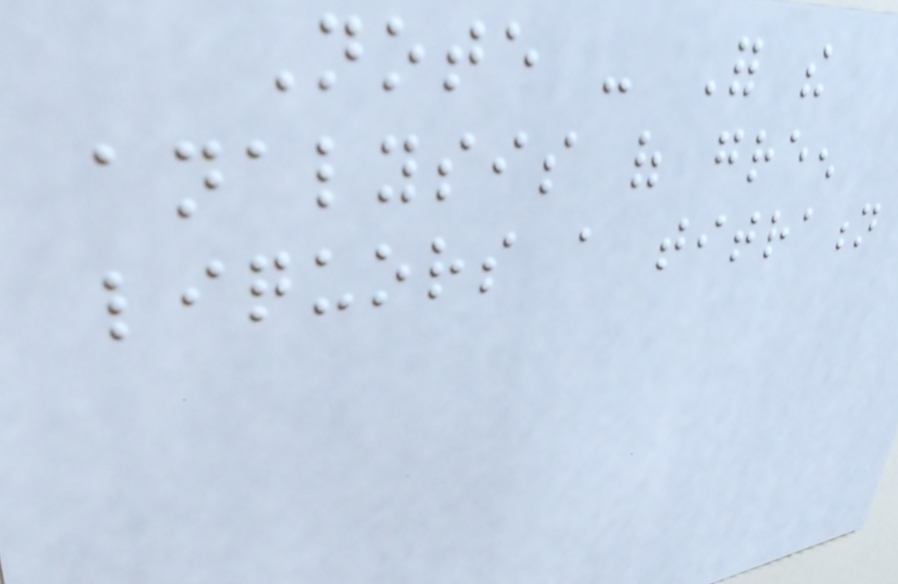Note - For the
analysis of green
liquors a titration
